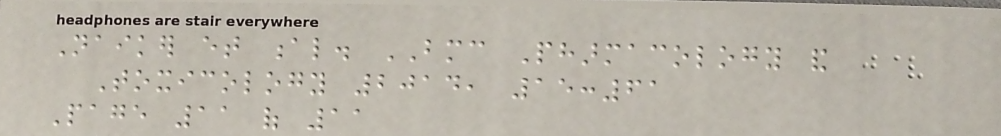Naiker et al. BMC Pharmacology and
Toxicology 2014, 15:61
Page 11 of 11
